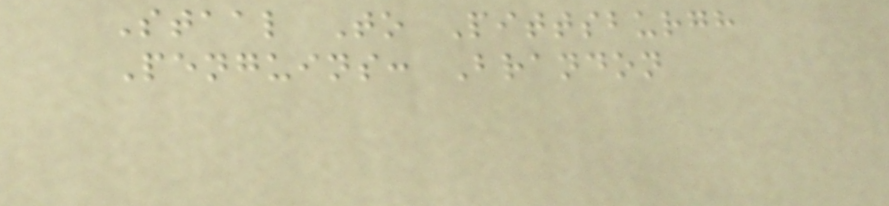Staal To Pittsburgh
Penguins: Brandon
